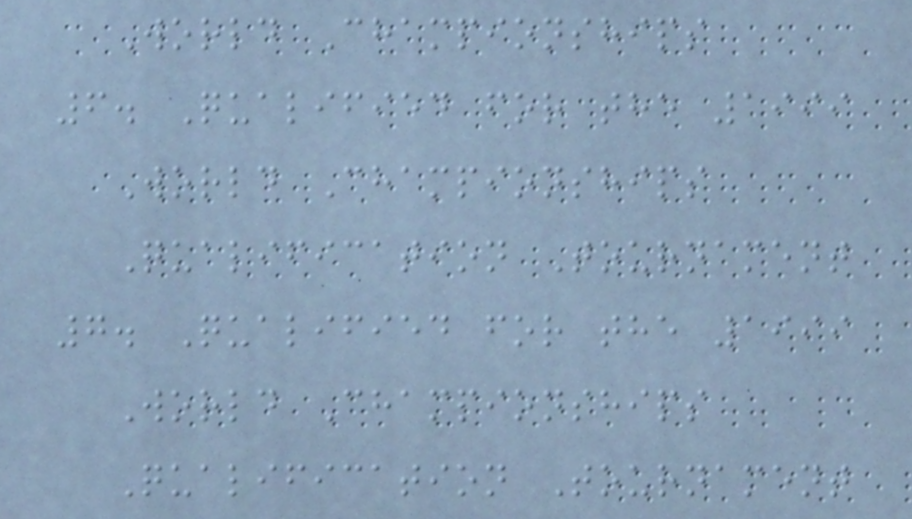World Championships
6. Qualified for the 1999
World Championships
Qualification Tournament
7. Qualified for the 1999
World Championships
Qualification Tournament
